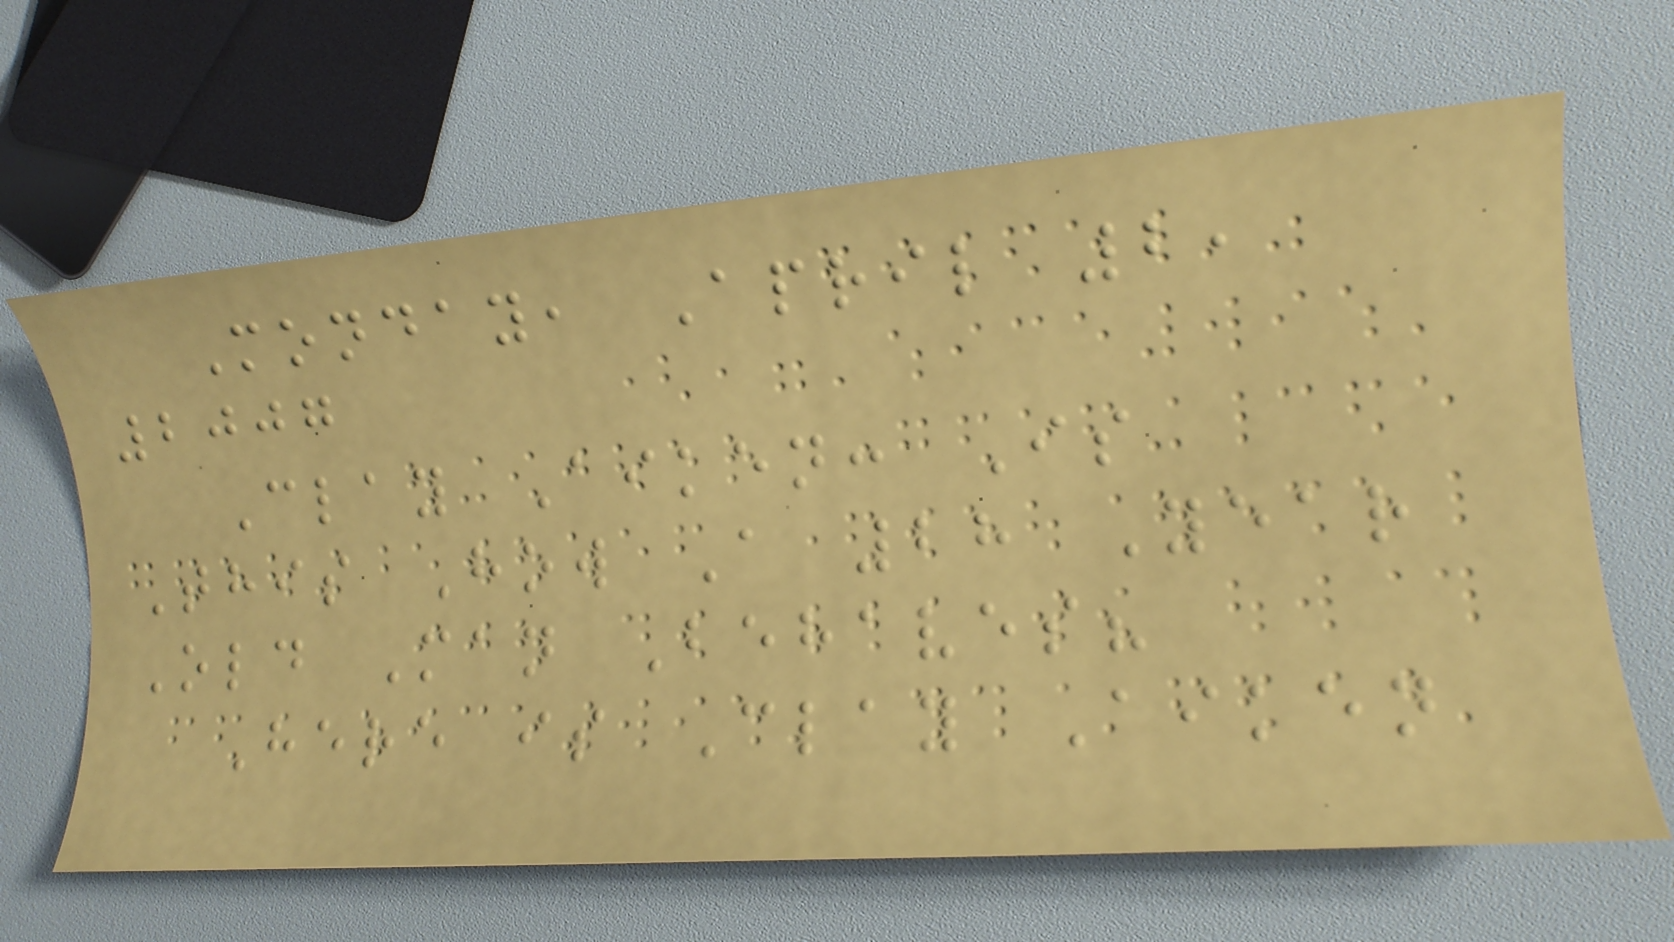Monday, April 2,
2007
Clay Aiken: Is
This How A 28 Year
Old Man Behaves?
Here is Clay Aiken
